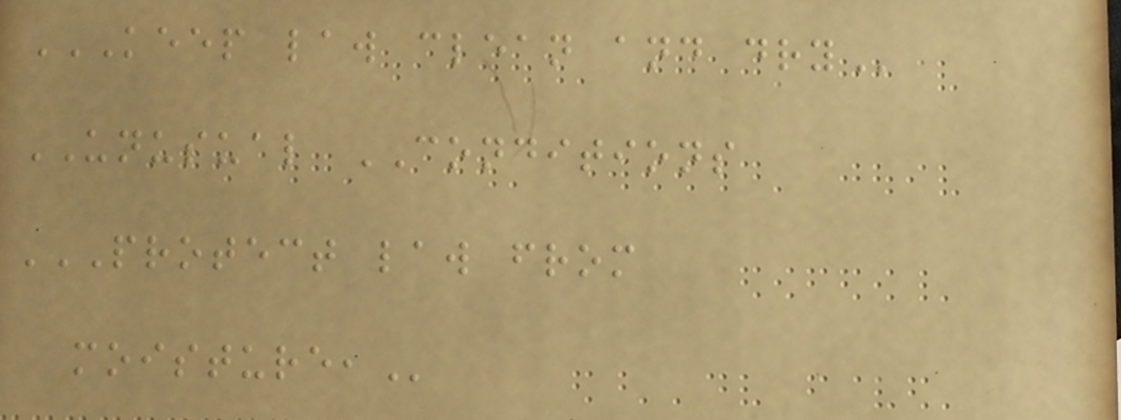KEEP LAW CLEAN AND DRY
UNUSUAL CONDITIONS
PROTECT LAW FROM
MOISTURE,
